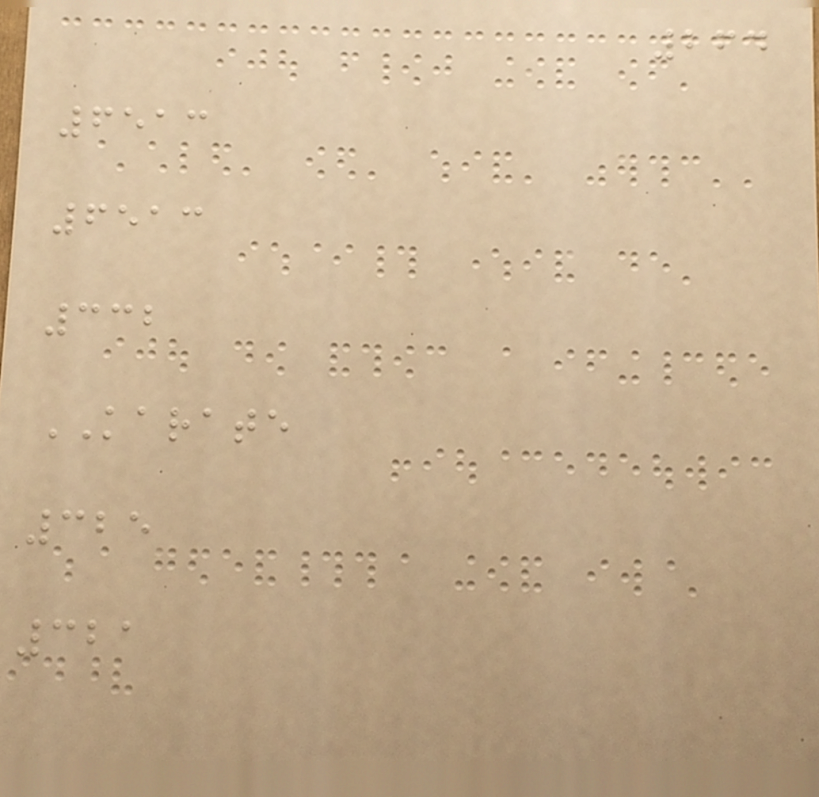264
6513
6513
332
KARATE
325
321
